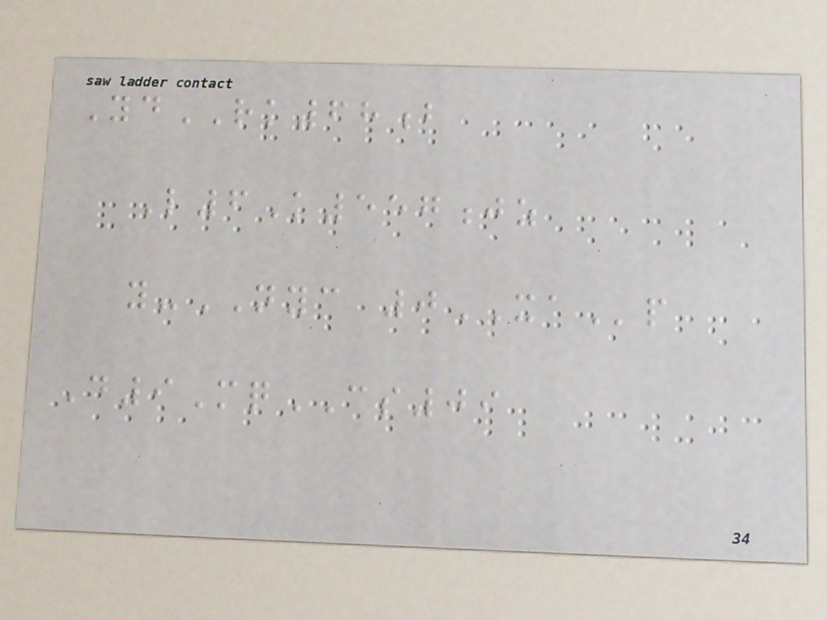YdRK68b
L6K557jz
y-NYC 0XAp
D9MqCS09
